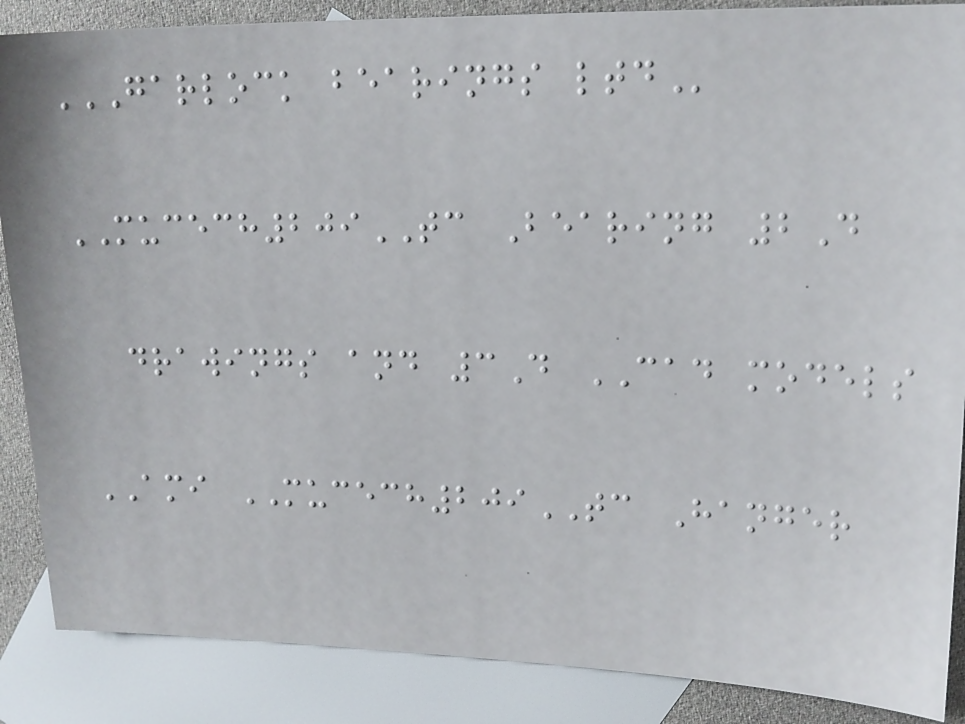GARLOCK BEARINGS LTD
MUCECH209TC Bearing 2D
drawings and 3D CAD models
AMI MUCECH209TC Hanger
